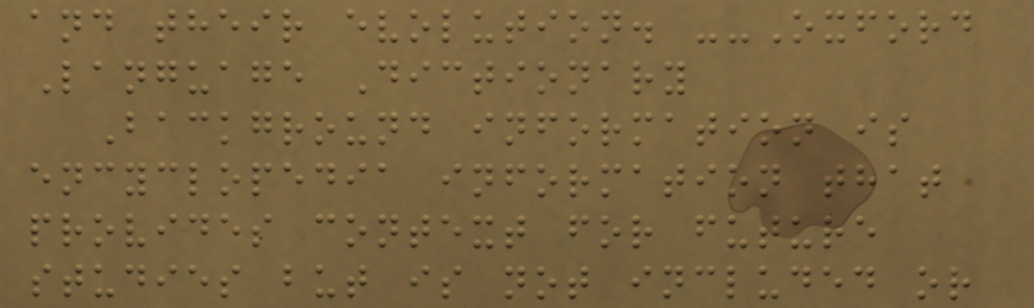and their evolution. --Oxford
Language Dictionary
Background information is
encyclopedia information that
provides context for future
studies but is not included or
